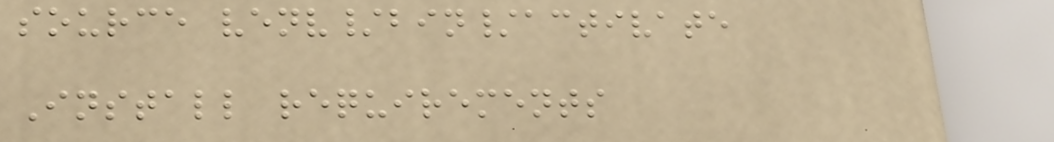source venv/bin/activate
Install requirements
